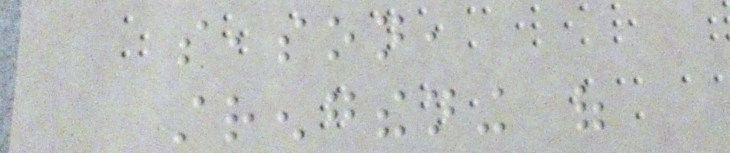season,
strengthening of
